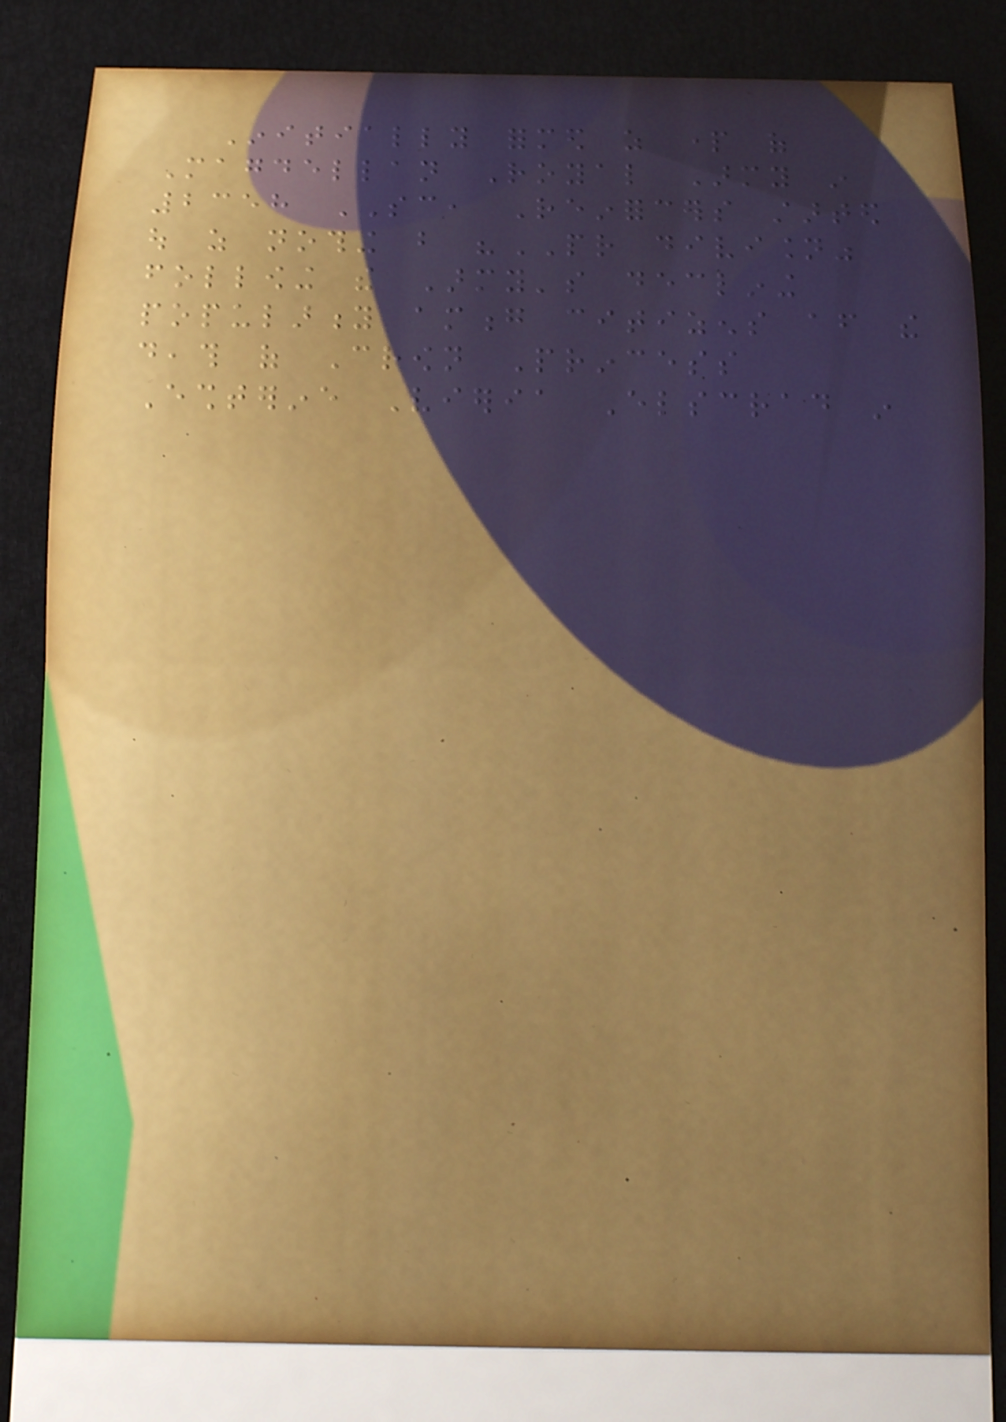Initially formed as part of
Magdellan Royal Army in
2358 SC, Reinforcers started
out as nothing but "PR division"
following the Army's declining
popularity among citizens after the
death of Crown Princess
Eshterine Vieria Elscrad in
